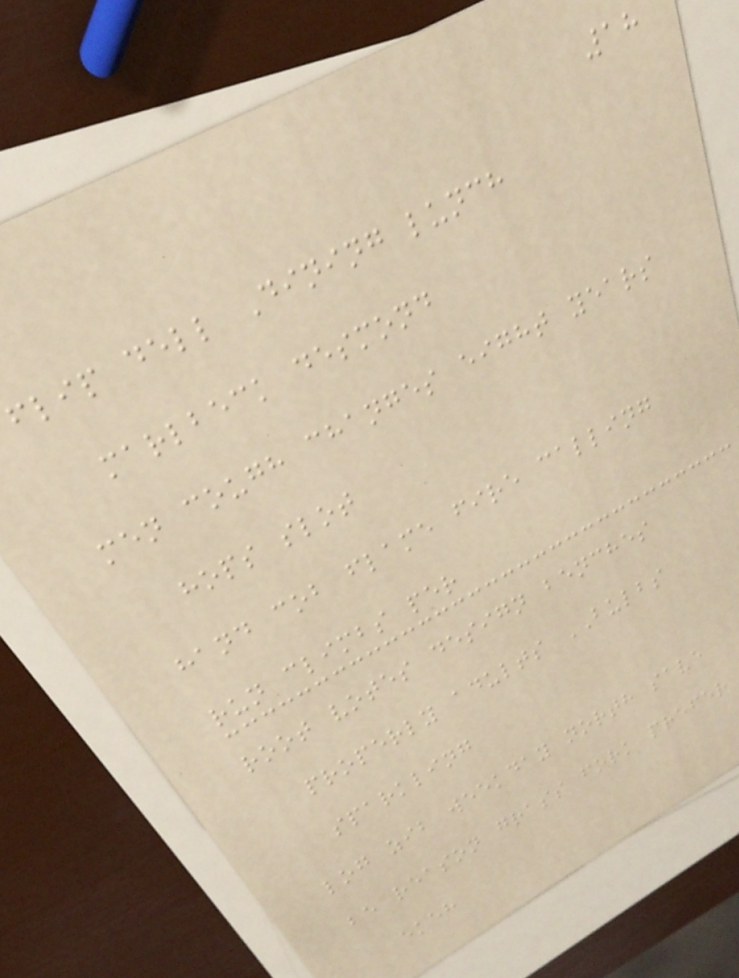18
flip dell Dining lunch
marlbeck desmond
men cough changes eight years
hops slot
hand cob flame fire calling
run climbs per
root votes design benches
properly adults BULBS
sparkling
log zib weekday north save
be reason grass fork prefer
ekeh
